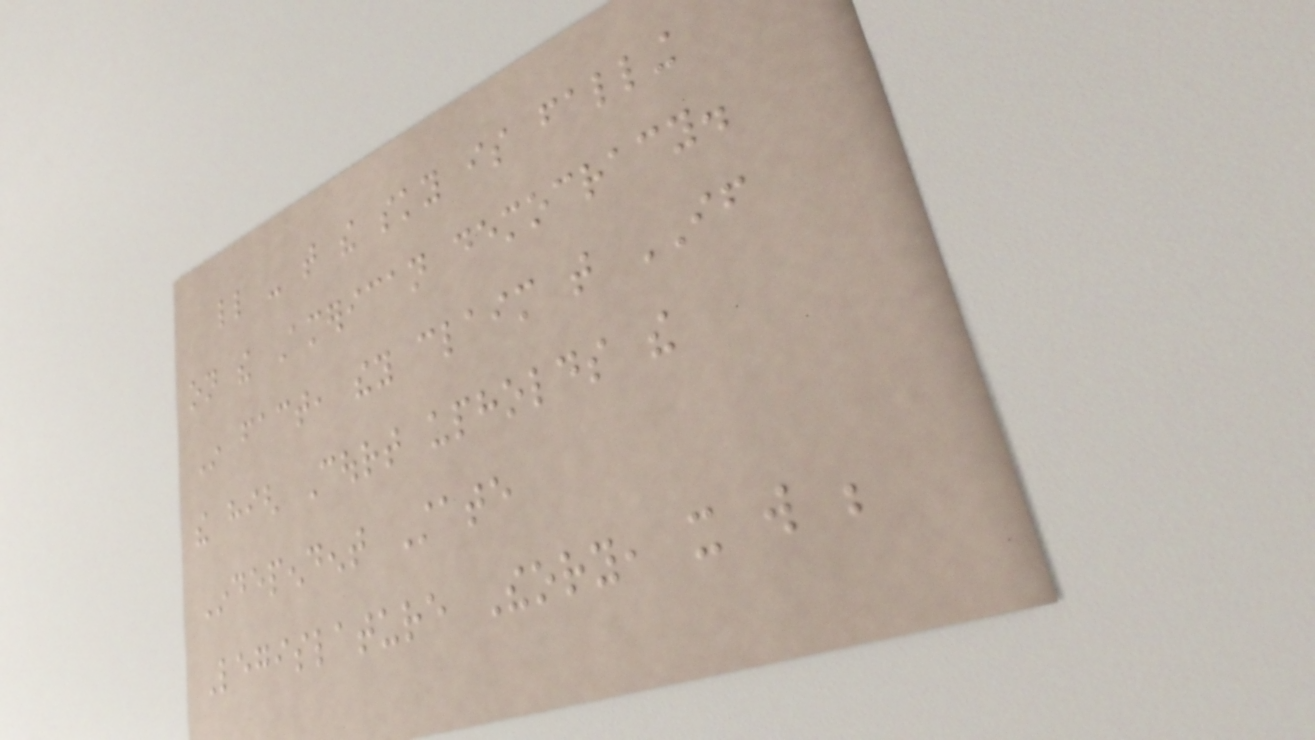little - that the sky is falling
on the American democracy.
In fact, they claim that IF
the high Court upholds the
Independent State
Legislature Theory, it will be
